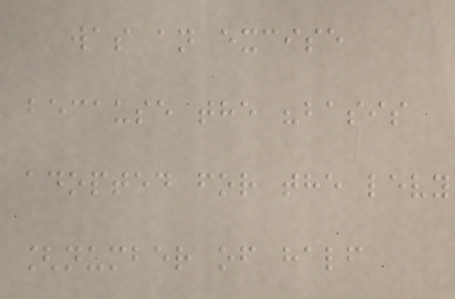was an excise
because the "basis
adopted for the levy
[number of half
